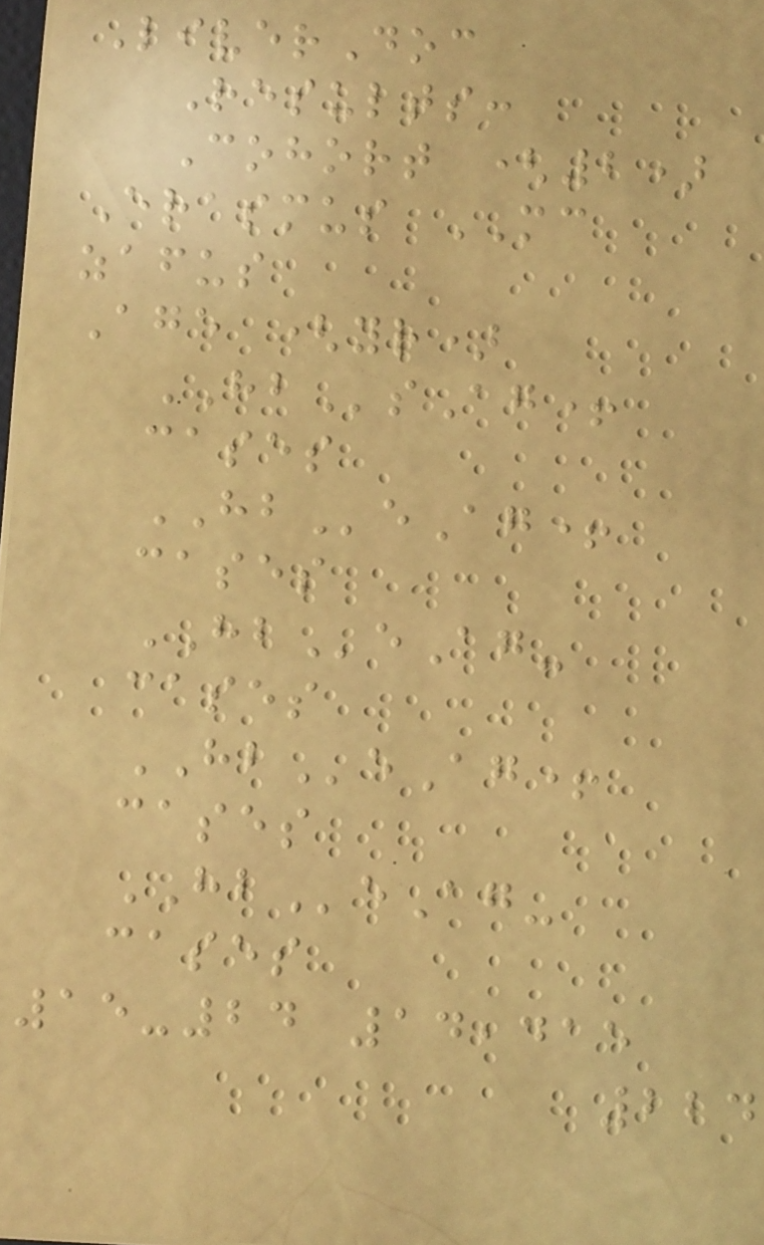LiverDoc
Results:
Cohort (2)
Erasmus MC
zafus
Age (yr)
HBsAg+
cases
HBeAg+
cases
HBeAg-
cases
HBeAg+
cases
HBeAg-
cases
15-24 14,415
224
